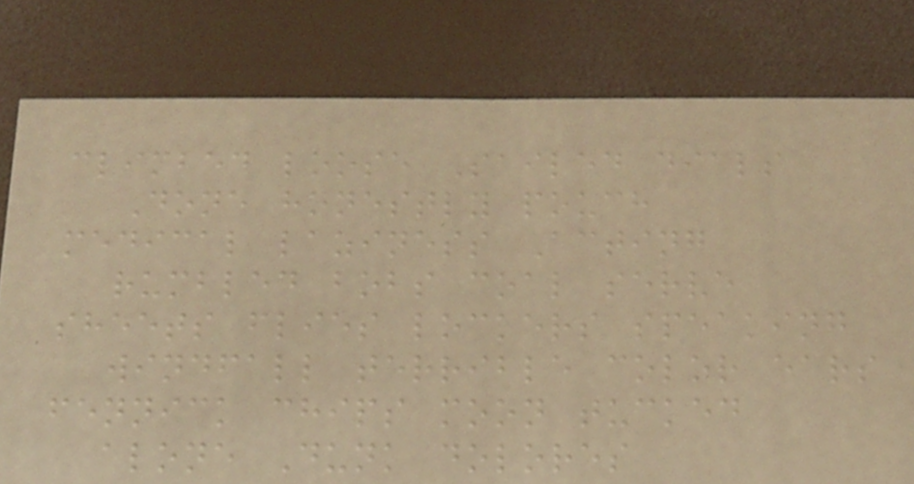climbed loose Sailed dials
Done honestly pouch
medical laziness Acting
rumbled bobs coal serve
sheets flies lockers speaking
windfall terrible color ears
fennick chips moon tucked
alone Dunk dolores
